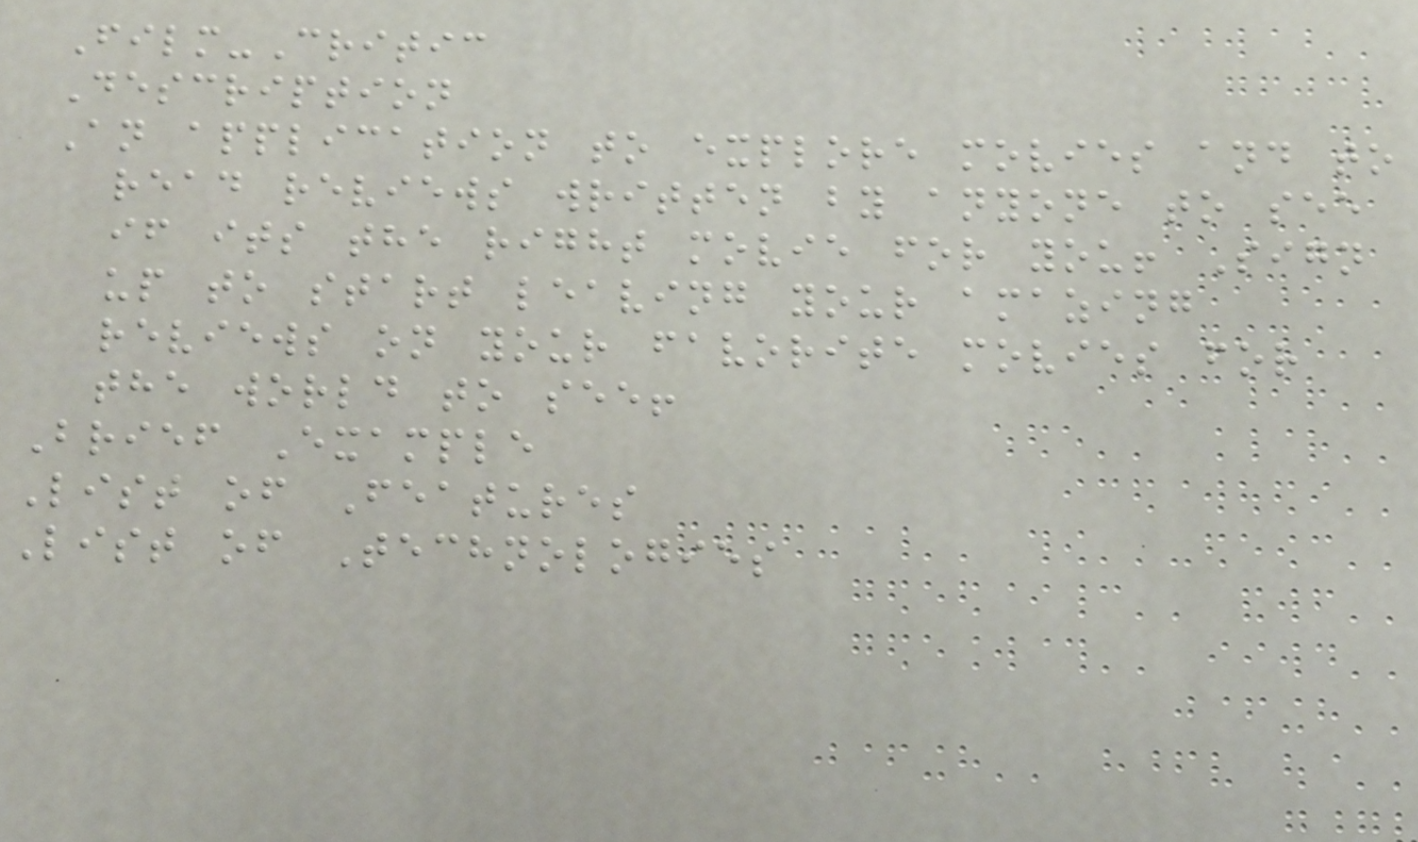Film-Critic
Description
An application to explore movies and to
read reviews written by anyone to see
if its the right movie for you! Sign
up to start leaving your amazing
reviews on your favorite movies for
the world to see!
Brief Example
List of Features
List of Technologies
